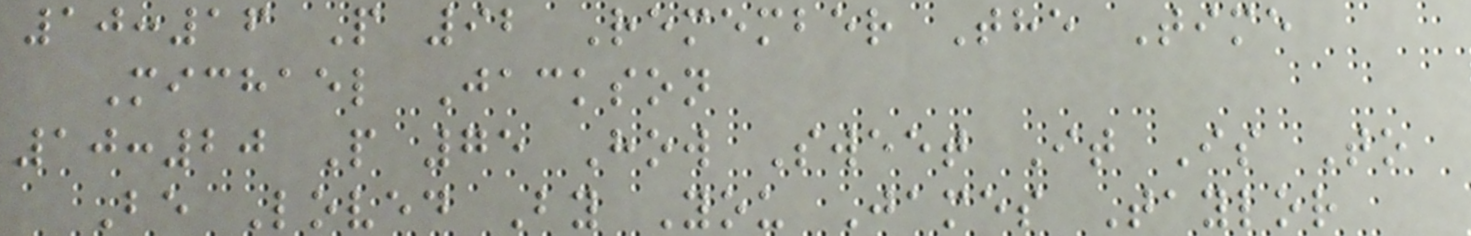10:16 P 92 Remember The Time
Michael Jackson
10:20 P 75 How Sweet It Is To
Be Loved By You James Taylor
